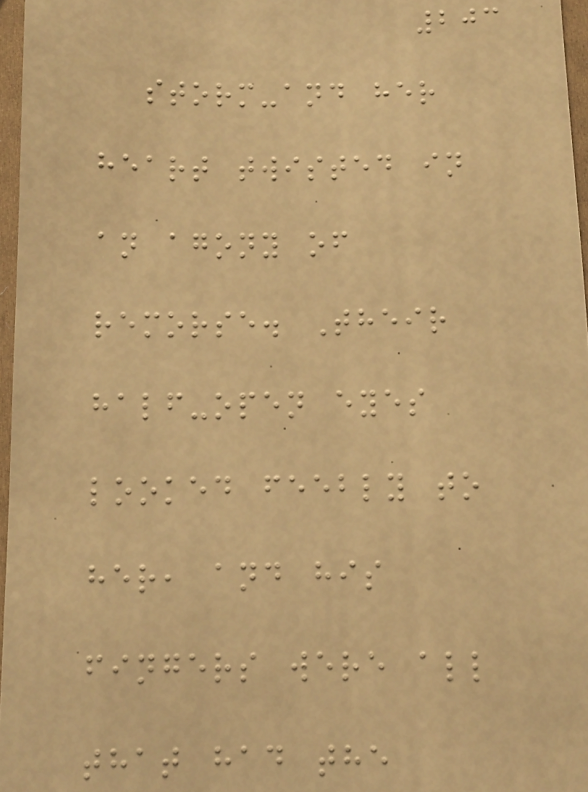203
storm-and her
heart twisted in
an agony of
remorse. Their
half-open eyes
looked feebly to
her, and his
fingers were all
that had the
